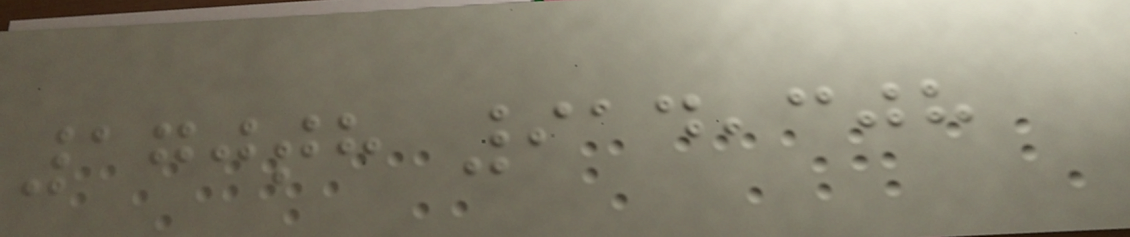170th 914,308
